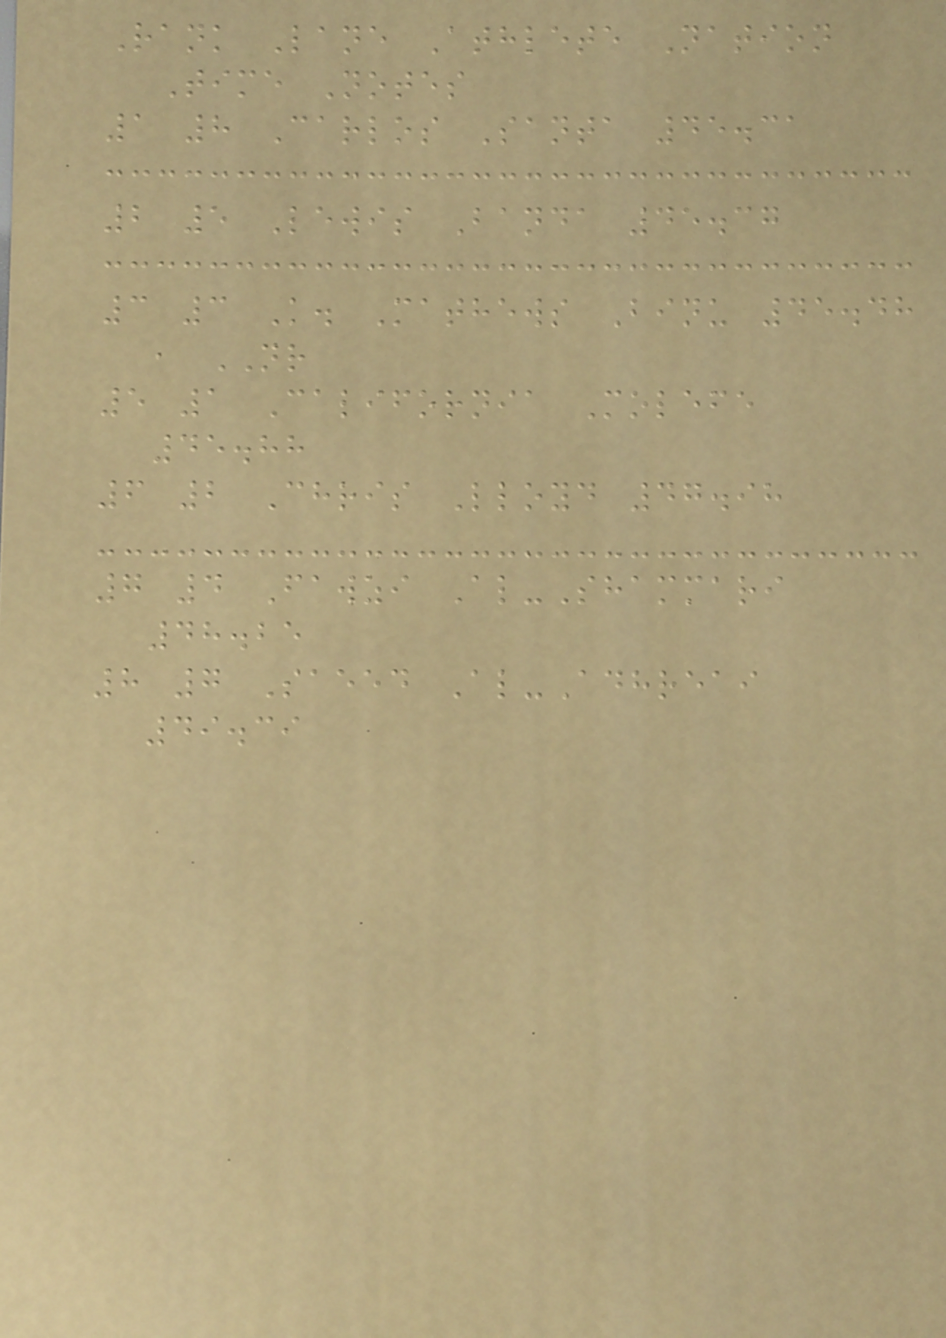Rank Lane Athlete Nation
Time Notes
1 8 Carlos Santa 45.31
2 5 Lewis Banda 45.37
3 3 K. Mathews Binu 45.48
, NR
5 1 California Molefe
45.88
6 2 Chris Lloyd 47.98
7 4 Fawzi Al-Shammari
48.25
8 7 Saeed Al-Adhreai
49.39
